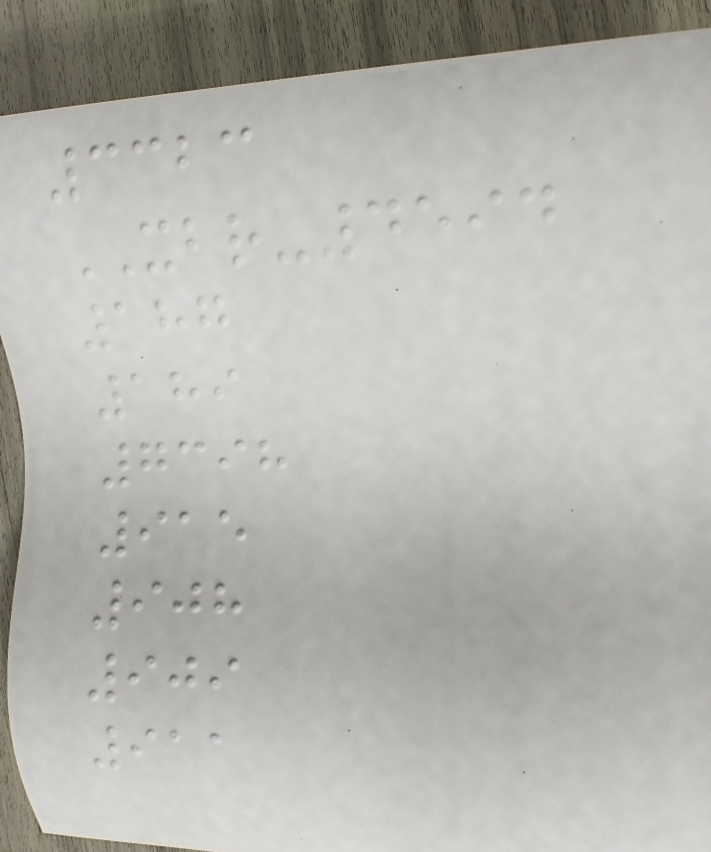3323
XBR-4594
187
189
7398
915
908
909
911
